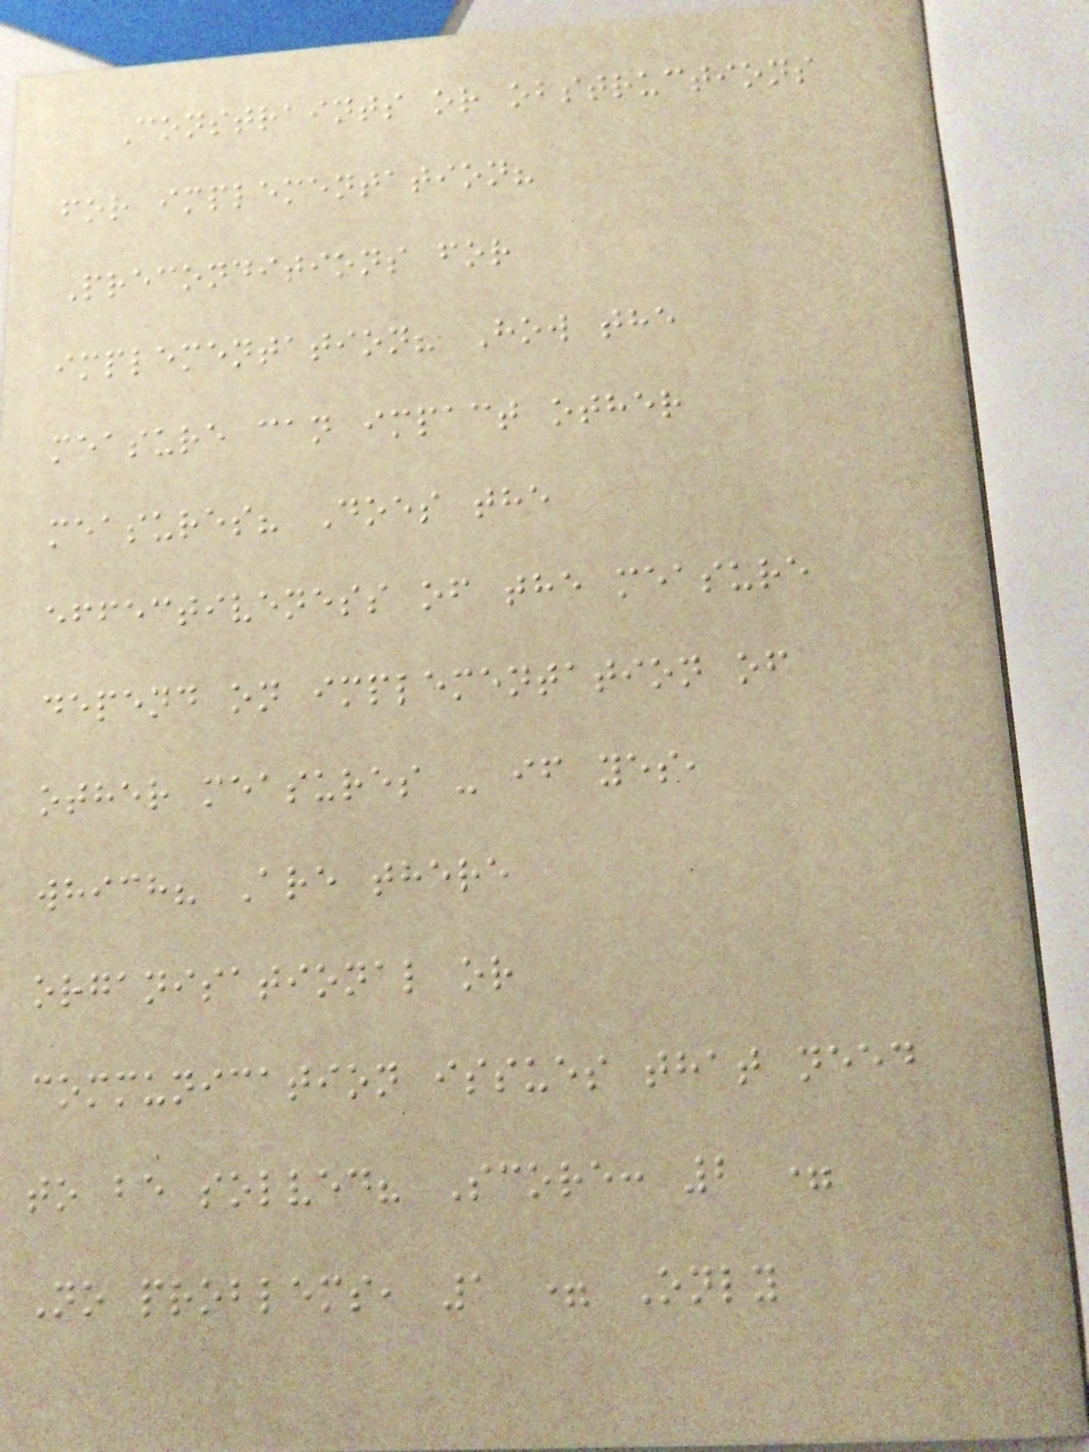Constraints or obstructions
for implementation?
Preconditions for
implementation? How the
measure can impact other
measures? Does the
effectiveness of the measure
depend on implementation of
other measures - if yes,
which? Are there
organisational or
communication issues that need
to be solved? Score: 2 =
No problems, 1 = Only
